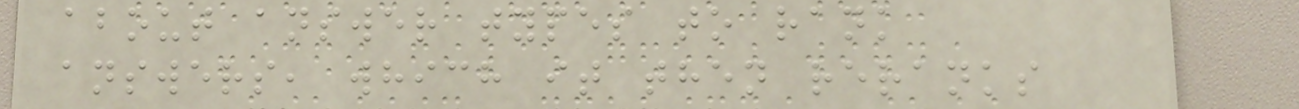about answer types to rank
answers, which it then reranks
